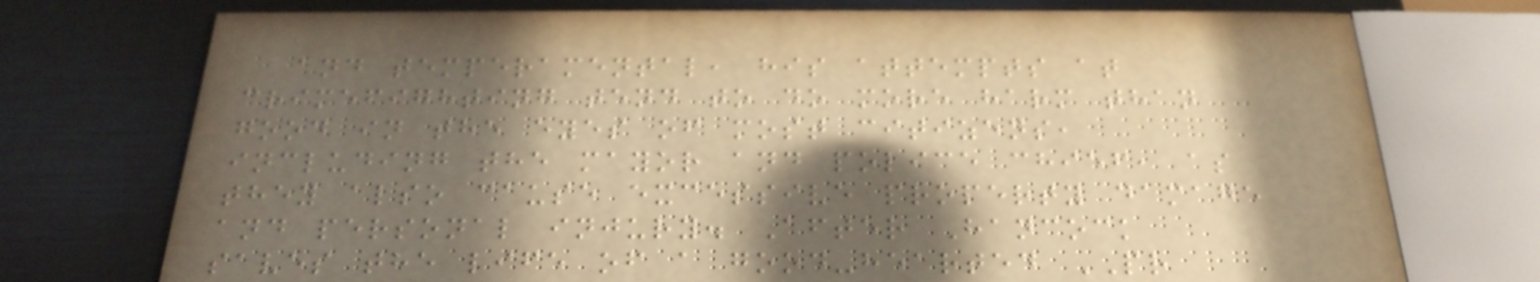and temperamental, his attempts at
crimefighting tend to do more harm than
good in the eyes of most citizens,
including the mayor and police chief, as
they also cause excessive property damage
and personal injury. After Hancock
saves the life of a good-hearted PR
